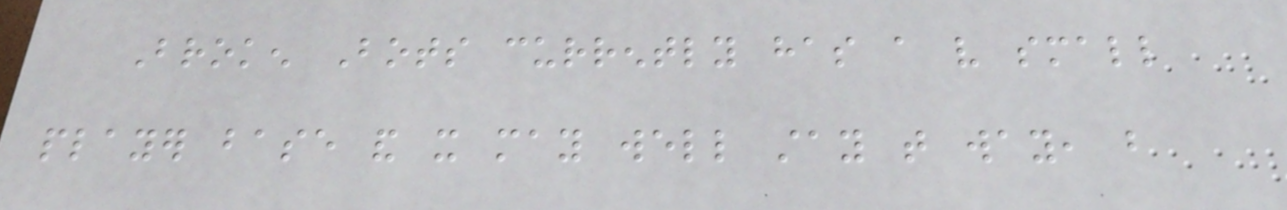Broken Bots currently has a very small
player base and it may well stay that way, but
